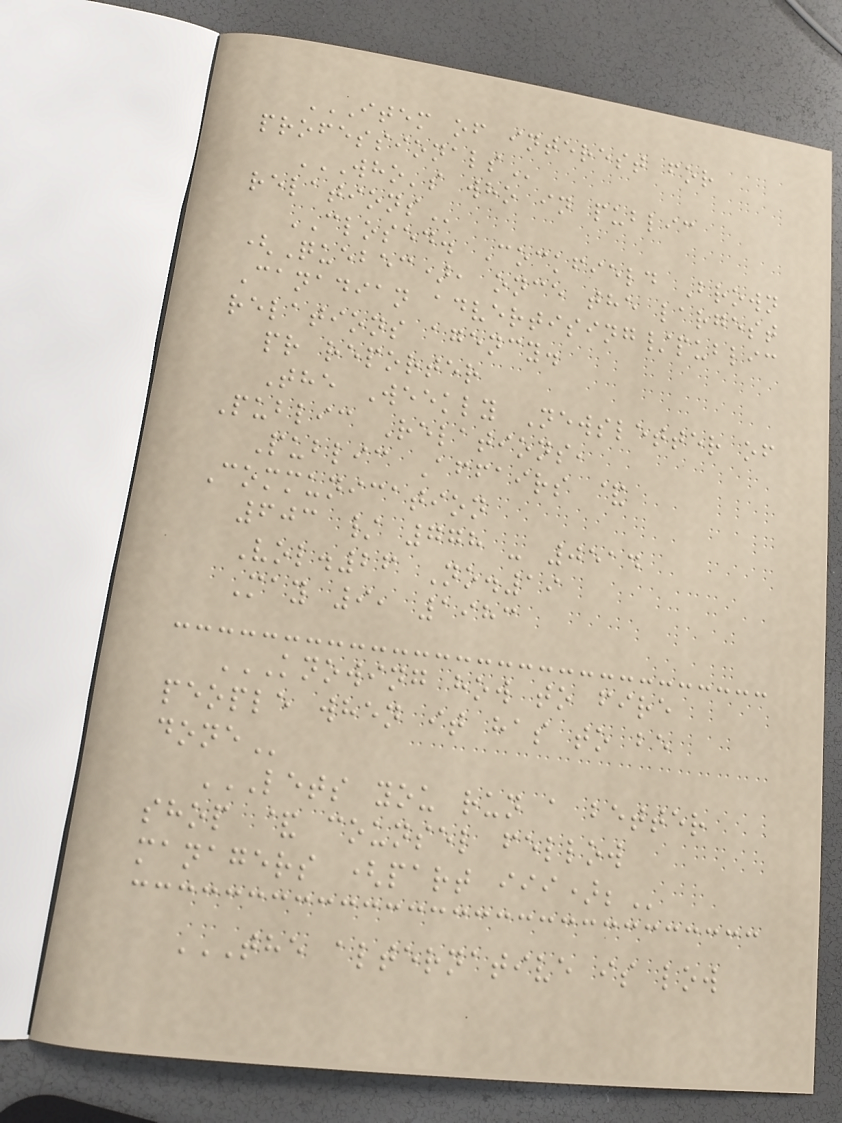ITEM OF INTEREST FOR
PROFESSIONALS
WHO'S WHO IN PUBLIC
RELATIONS
CLOSED. Cockfield Brown
(Quebec), once the largest
Canadian advertising/public
relations agency.
pr reporter
The Weekly Newsletter of
Public Relations,
Public Affairs &
Communication
603 / 778 - 0514
Vol.26 No.19
May 9, 1983
KNOWING HOW TO FIRE
PEOPLE WHEN IT HAS TO BE
DONE
LETS YOU RUN A BETTER
SHOP & COUNSEL FELLOW
MANAGERS (PART III);
THE ALTERNATIVE IS LOW
